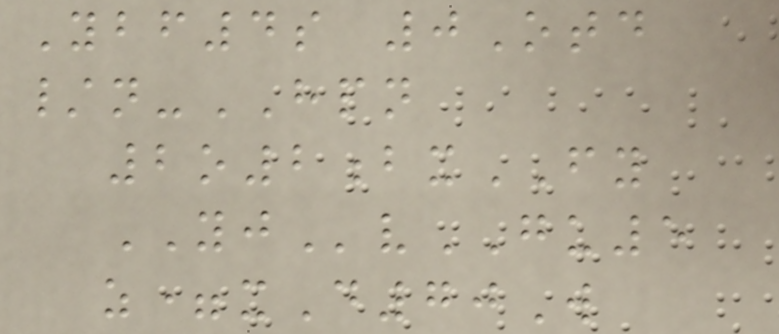Ybf4s 0Otd
/n-HPN
2o2bxFY
YJvGU5
z=xD70W
